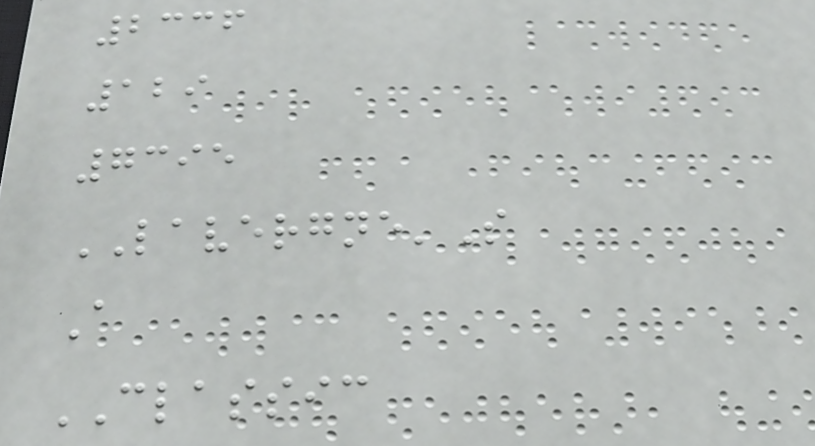2336
129
7395
LAVERGNE'S
A
CLASSIC
